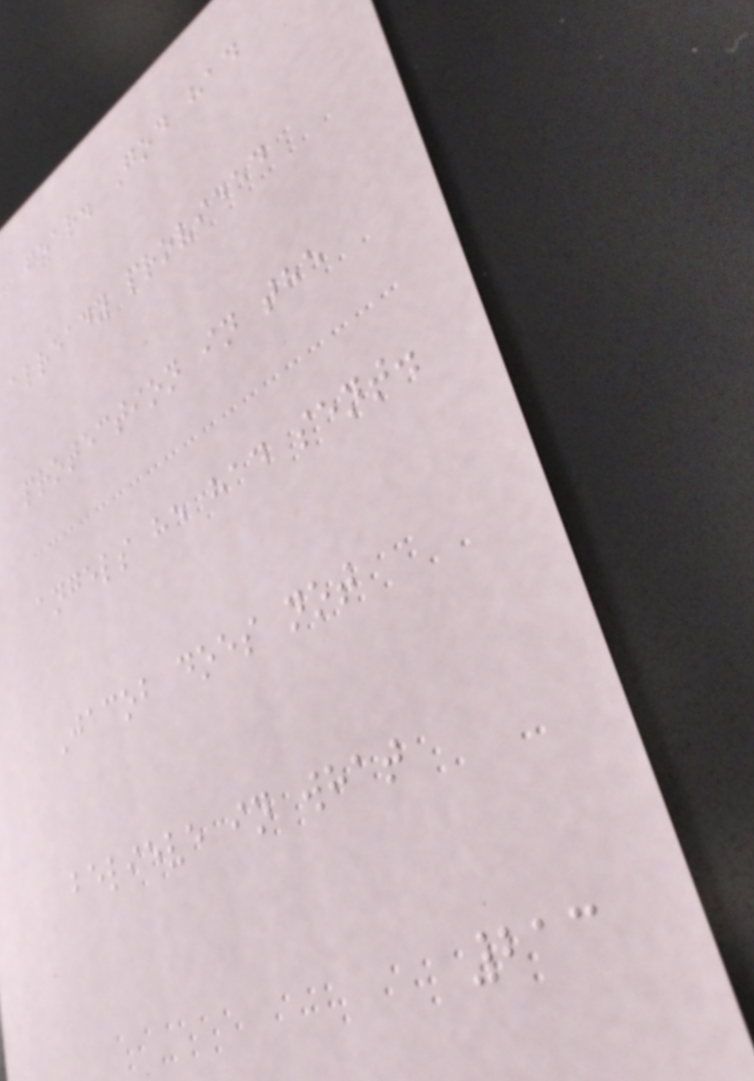fear. God had
already provided
protection in the
angels he had sent.
Jacob does not
believe in what
213
